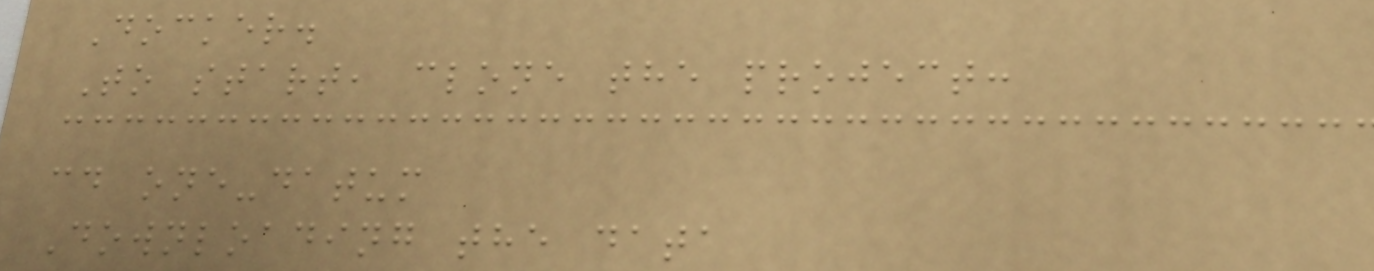Docker.
To start, clone the project:
cd one-datum
Downloading the data
